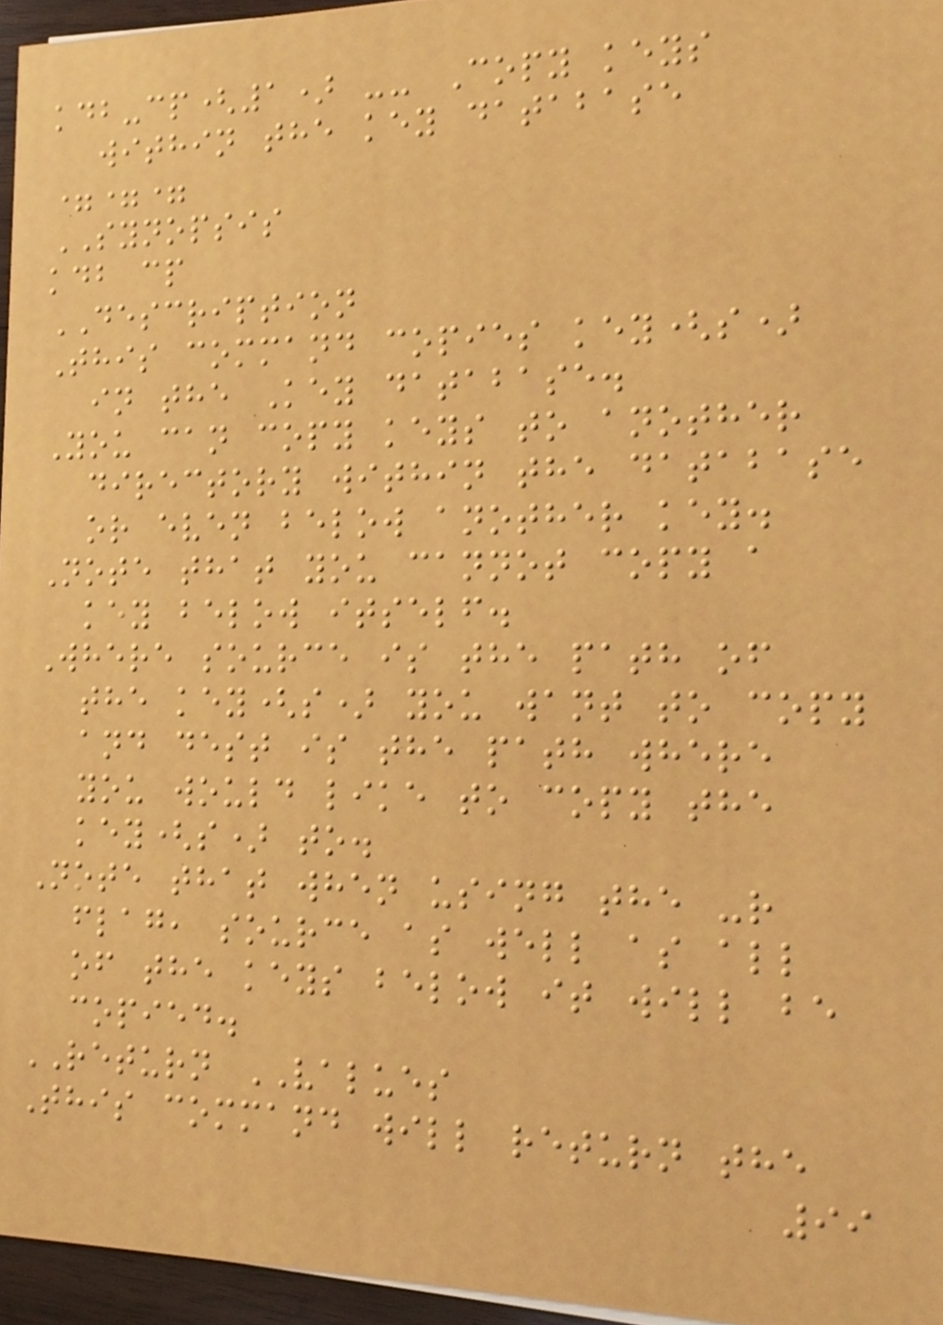kdb-cp(1) -- Copy keys
within the key database
===
SYNOPSIS
kdb cp
DESCRIPTION
This command copies key(s)
in the Key database.
You can copy keys to another
directory within the database
or even below another key.
Note that you cannot copy a
key below itself.
Where source is the path of
the key(s) you want to copy
and dest is the path where
you would like to copy the
key(s) to.
Note that when using the -r
flag, source as well as all
of the keys below it will be
copied.
RETURN VALUES
This command will return the
99
